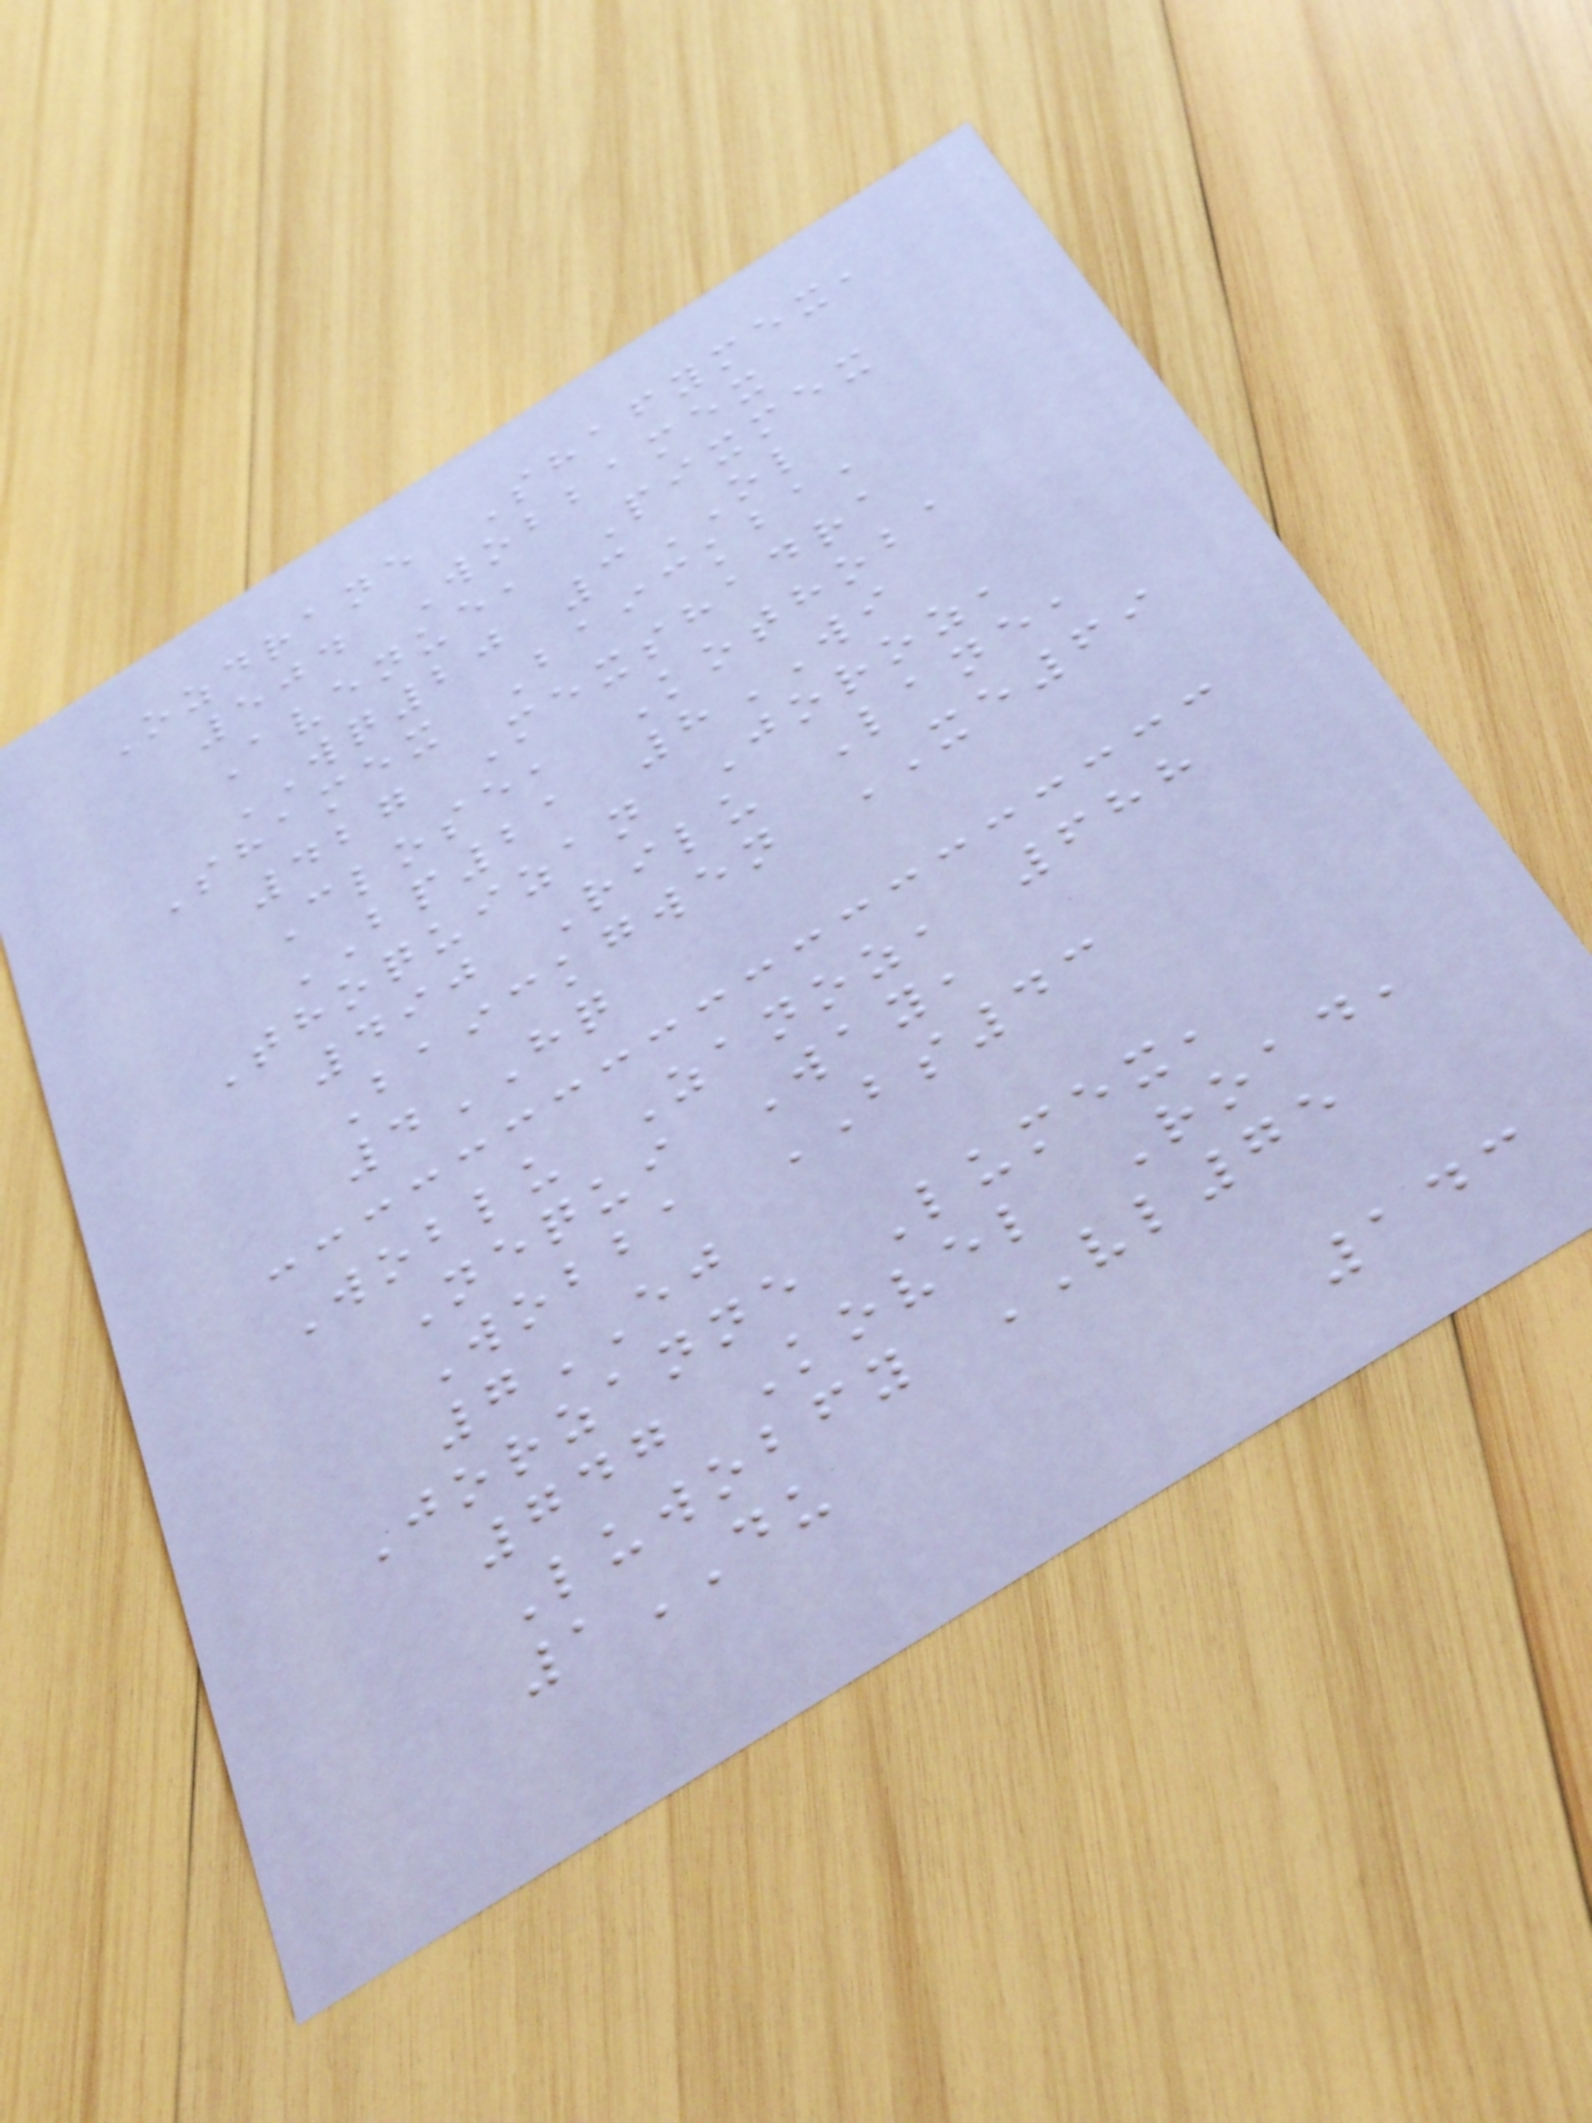Ozdrane Shafymex,
504 Wobbamex
Avenue, Pixmex
WQ20 3OL
Shamex Baickba,
427 Mexshadra
Close, Kothoba
BP21 8WI
Thoquizan Joroz,
490 Rilu Lane,
Baickgwen XE69
4HQ
Woblu Zanoz, 688
Nequi Way,
Wobba BS43
7EJ
Jorzanne Lumex,
747 Kovel Road,
Luwobfy VL75
1DU
143
